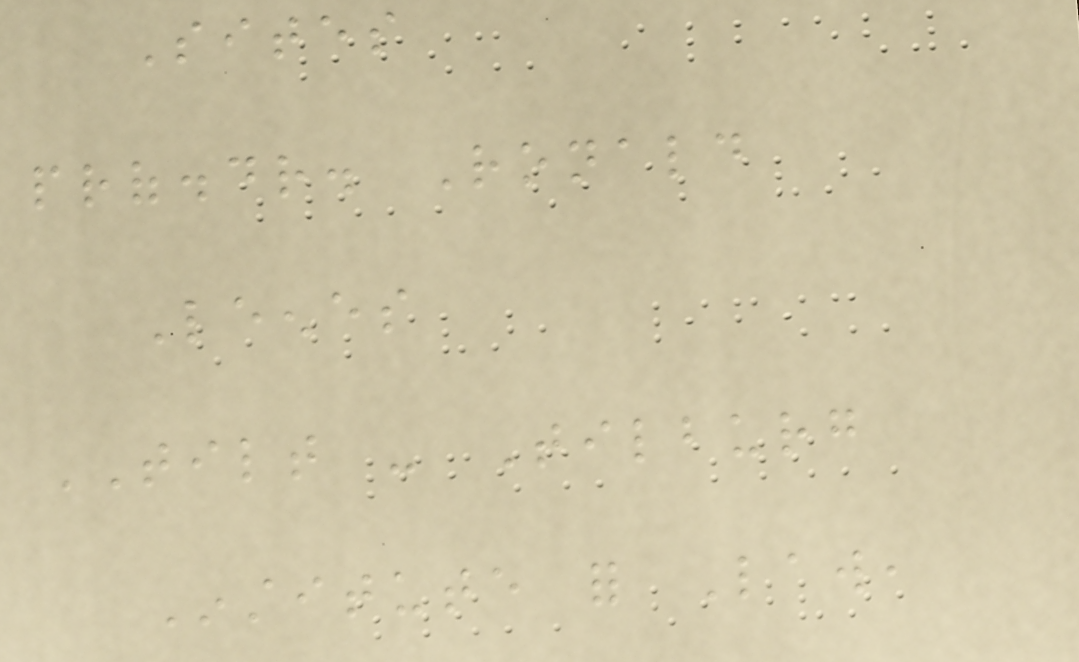Sites
prof.dr. Ronald
Leenes
TILT - Tilburg
Institute for Law,
